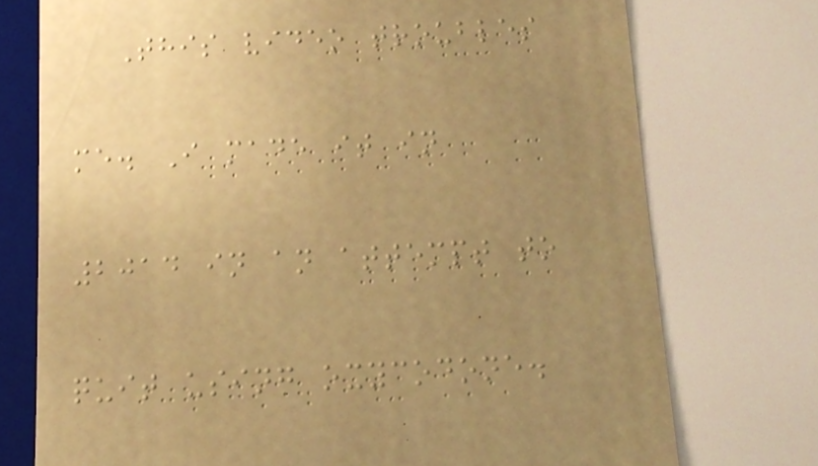This video troubles
me. I made it in
2014 in an attempt to
quit using oxycodone.
